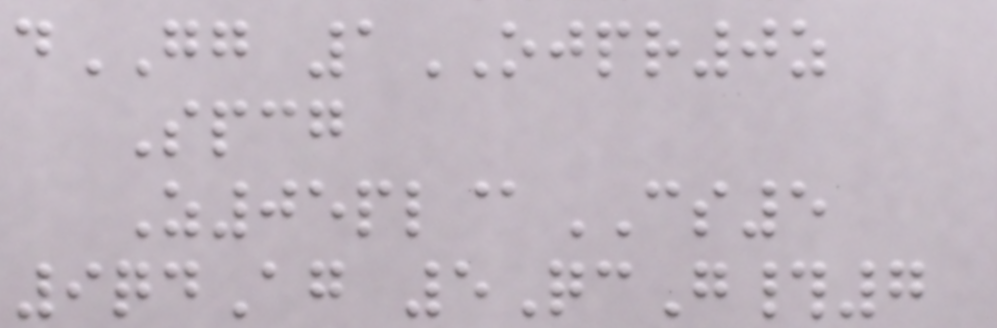dGG 1OJPR0z
Spcg
Z05pl@CS5
9qdAg 5QcG#7
